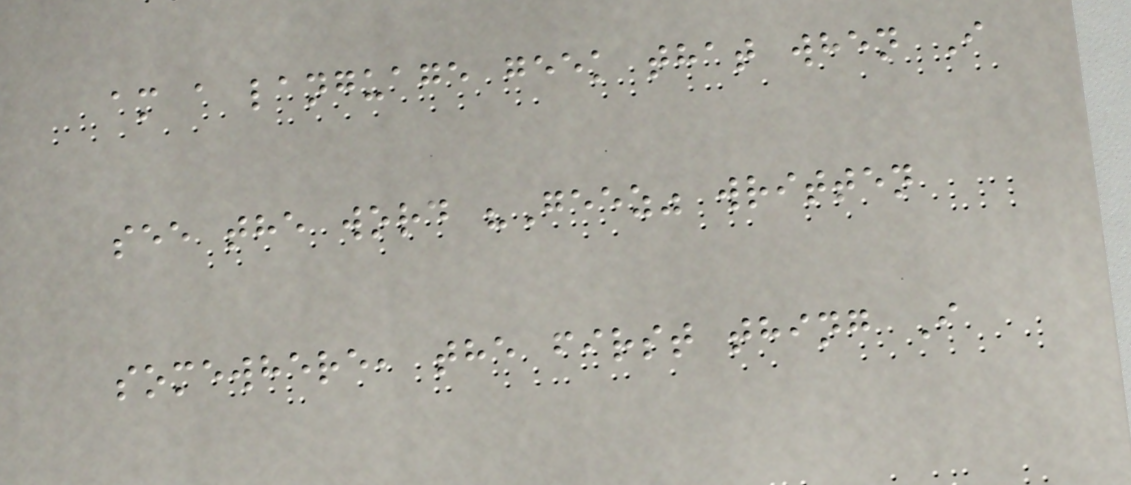am a language geek that when I
see the word "Geez" written
somewhere, the first thing I
